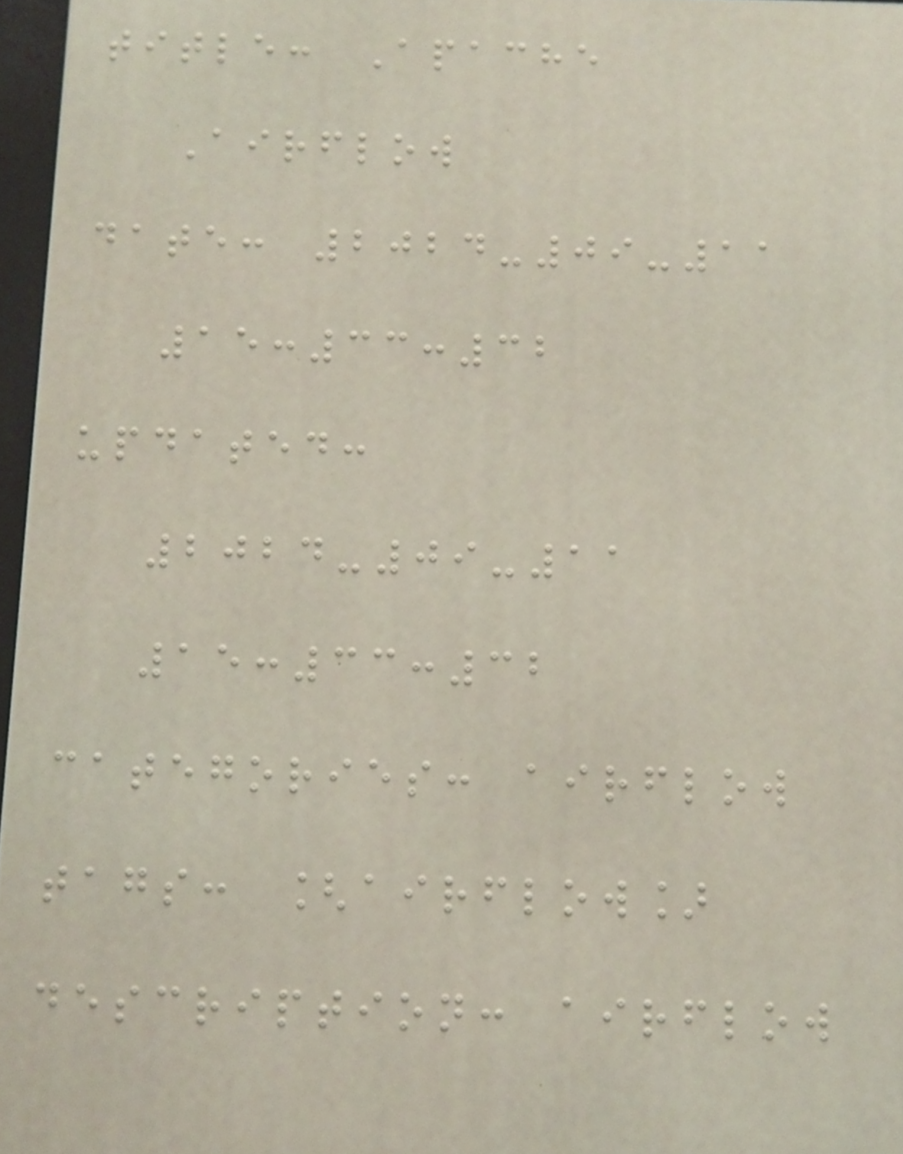title: Apache
Airflow
date: 2024-09-11
15:33:32
updated:
2024-09-11
15:33:32
categories: airflow
tags: [airflow]
description: airflow
